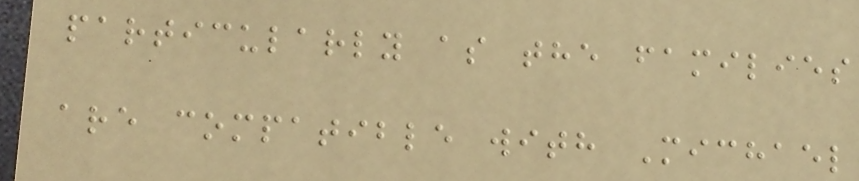particularly as the families
are compatible with Michael
